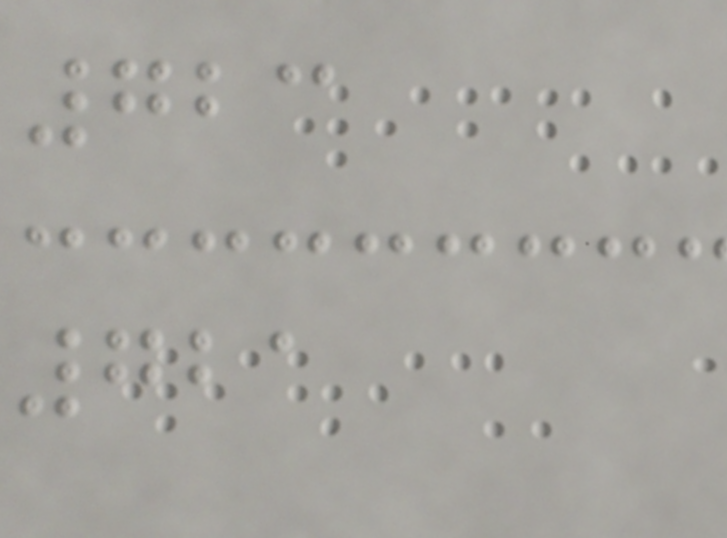723
721
